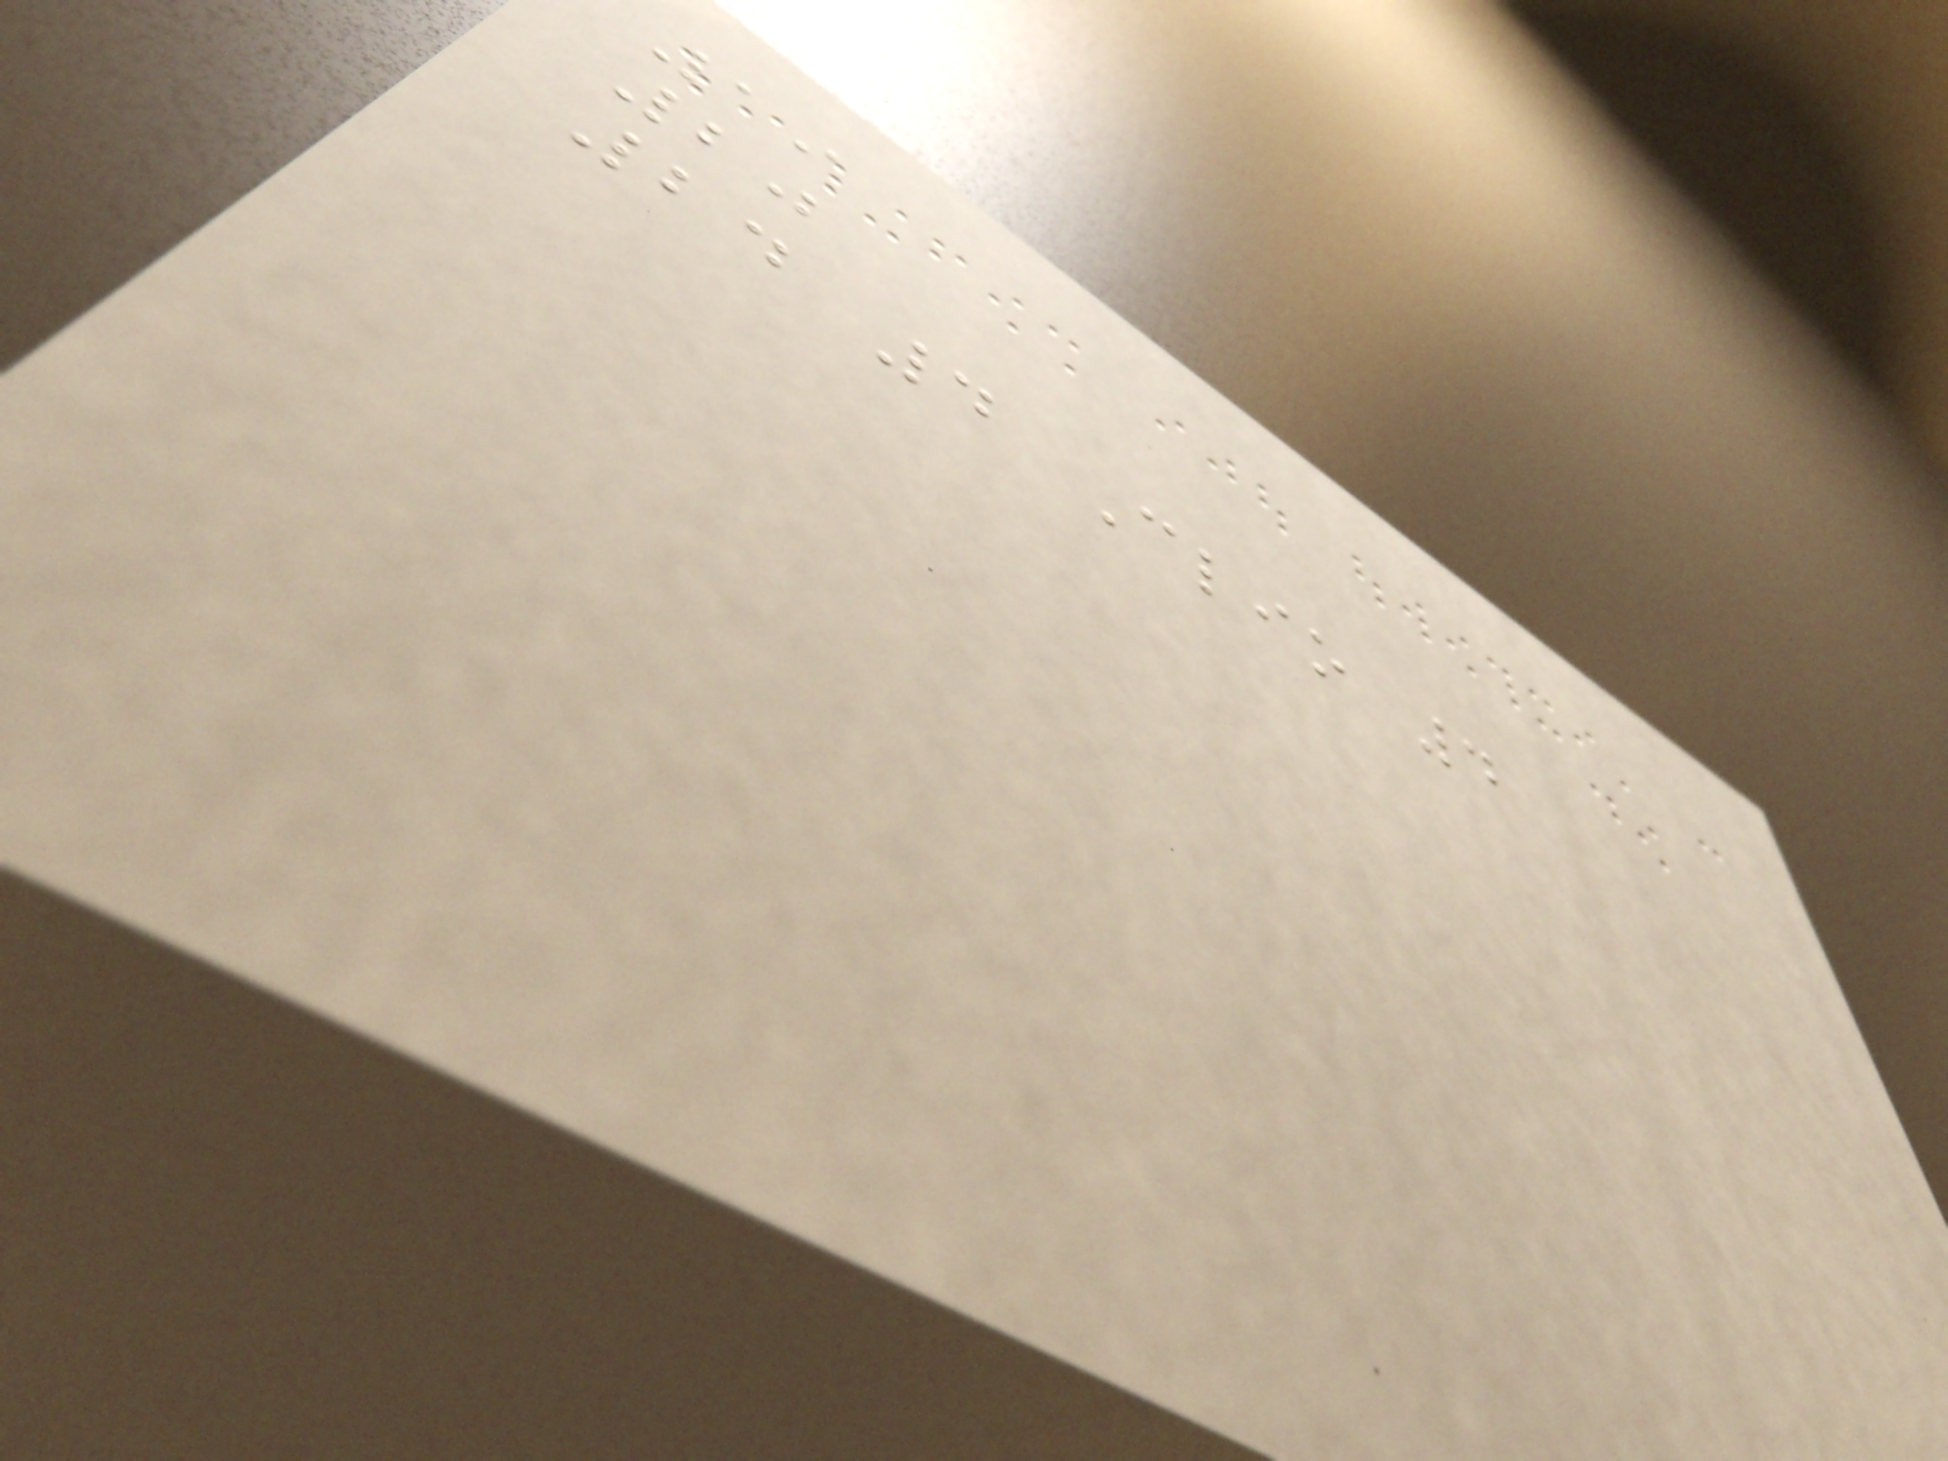19
20
24 4 Clio 4
